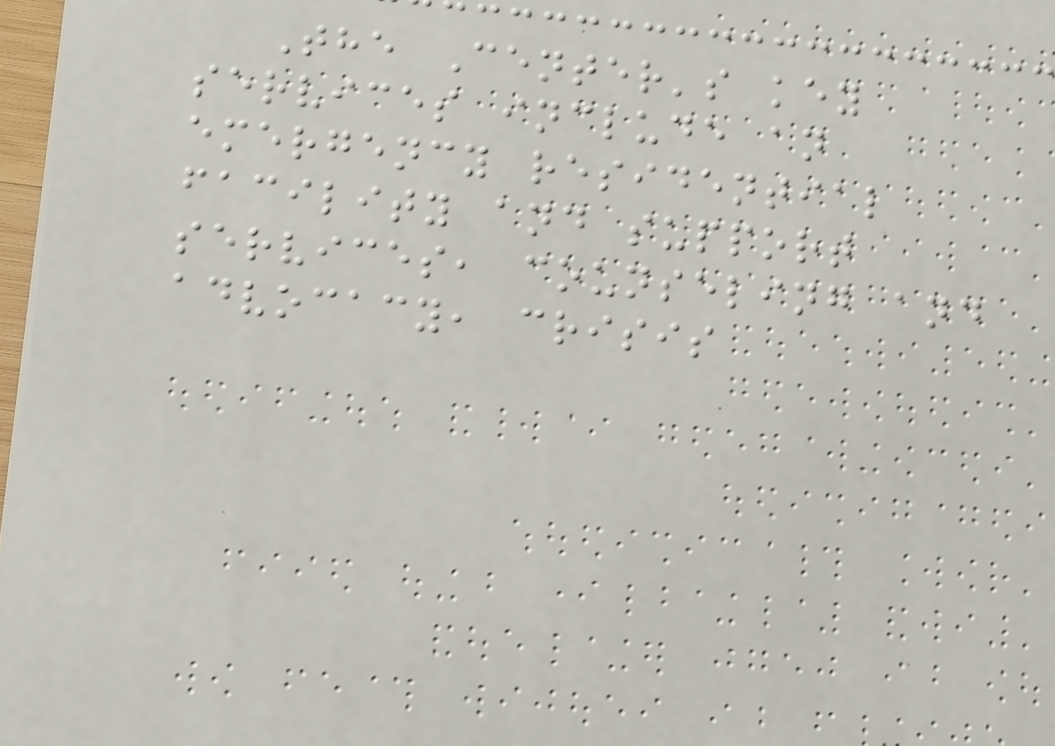The Center's key
services include an
emergency residential
facility and support
services, counseling and
advocacy, crisis
